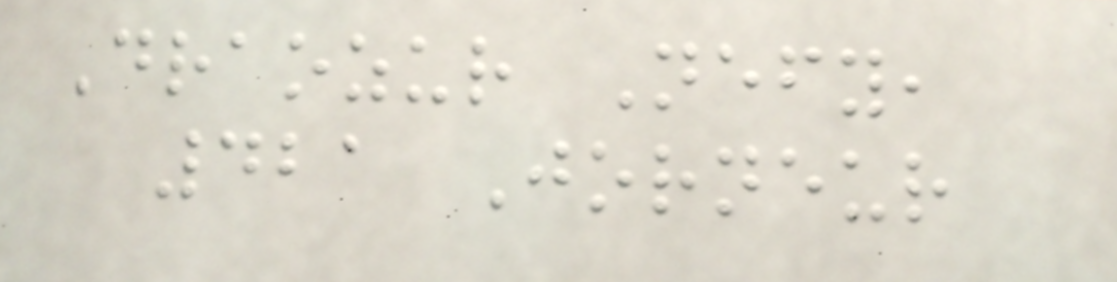Draozur Nefy,
421 Jorneur
